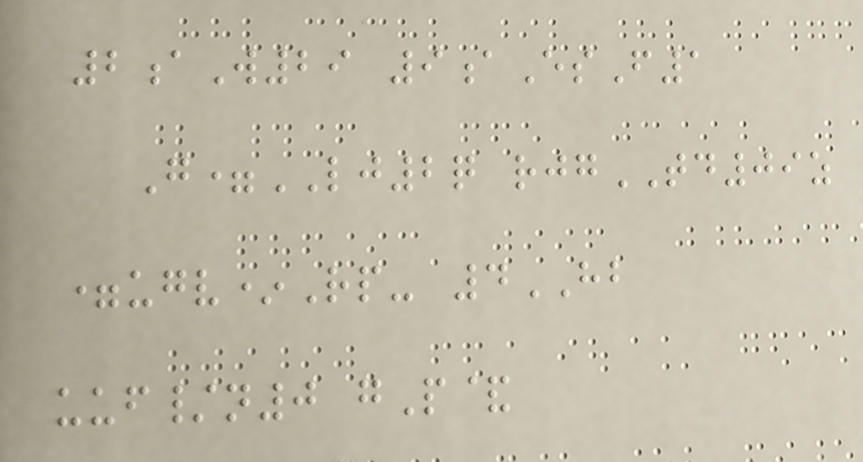2aW29 9aEsF1
G=LJ2q rjgTD09z
=ugv*Rp- 4HB
uuf/n0 gP&
